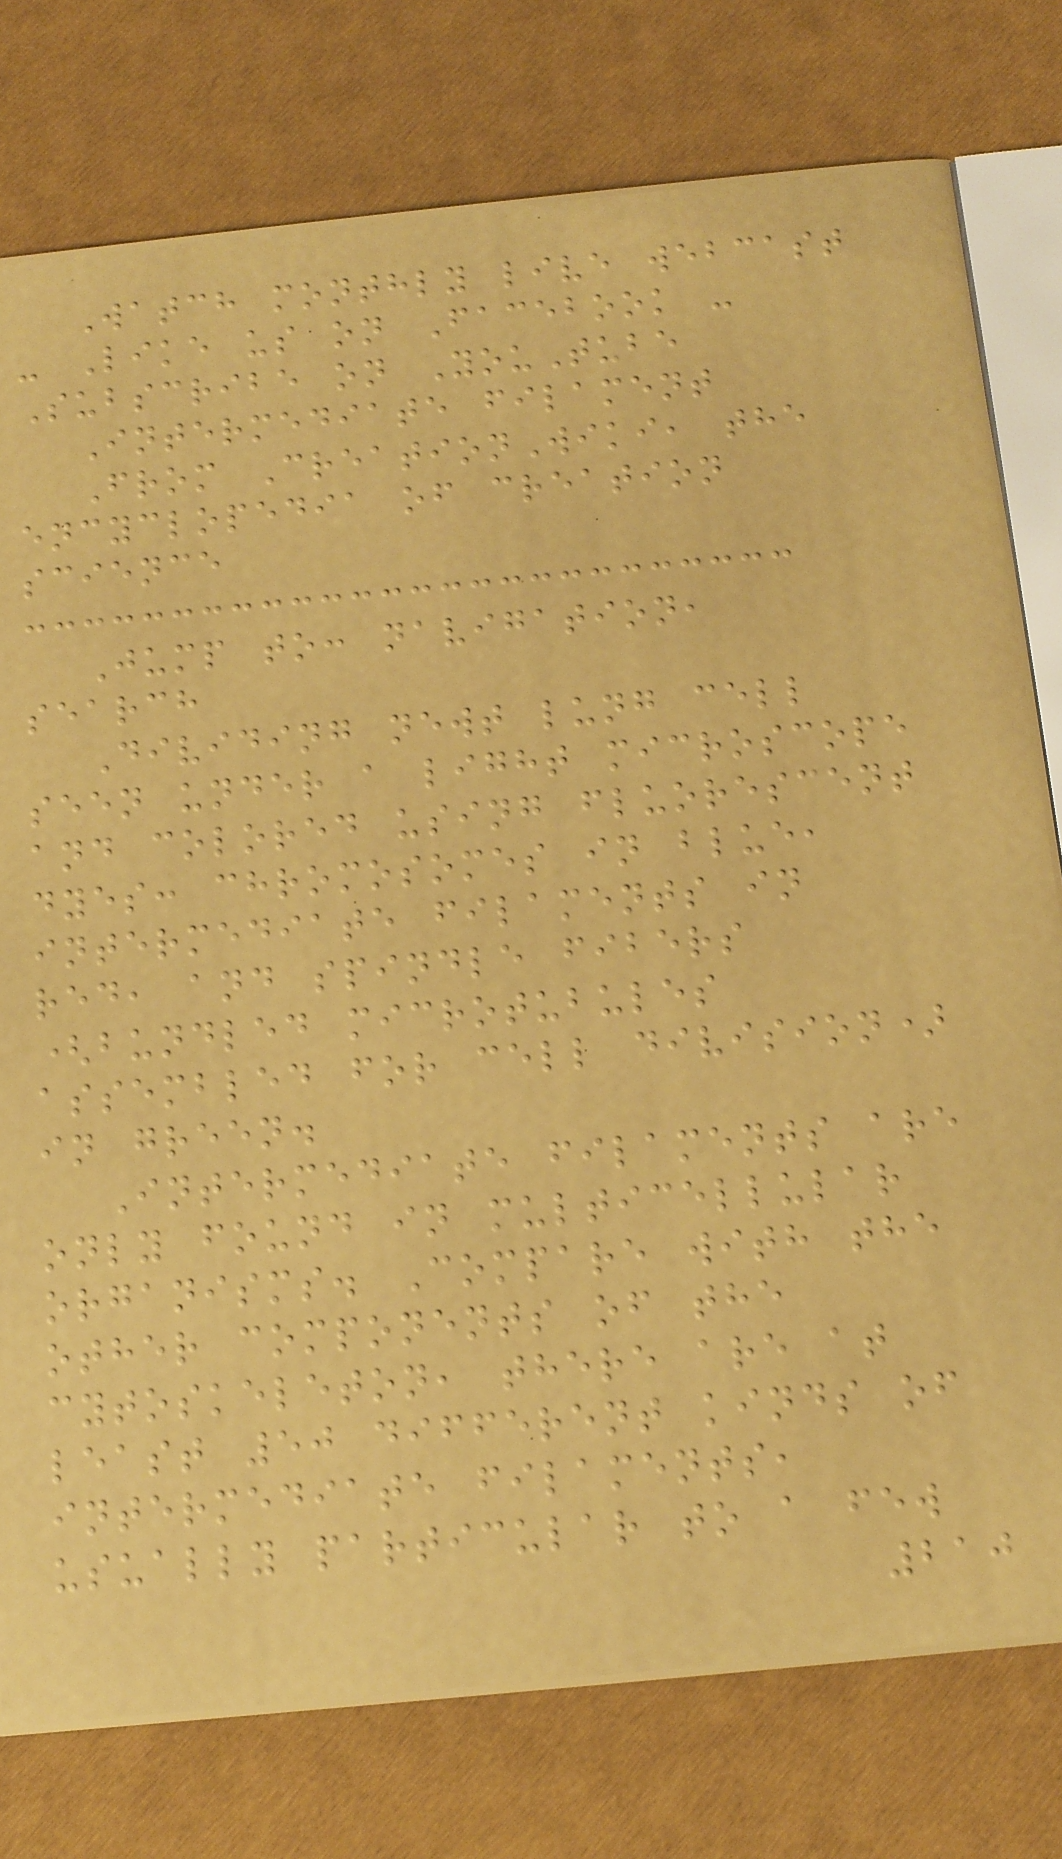Watch monthly live webcast
- Like us on Facebook -
Subscribe on YouTube
Intermediate filament
From CreationWiki, the
encyclopedia of creation
science
Jump to: navigation,
search
Dividing newt lung cell
seen under a light microscope
and colored using fluorescent
dyes: chromosomes in blue,
intermediate filaments in
red, and spindle fibers
(bundled microtubules
assembled for cell division)
in green.
Intermediate filaments are
only found in multicellular
organisms. Compare with the
other components of the
cytoskeleton, there are at
least 50 different kinds of
intermediate filaments,
usually particular to a few
210
